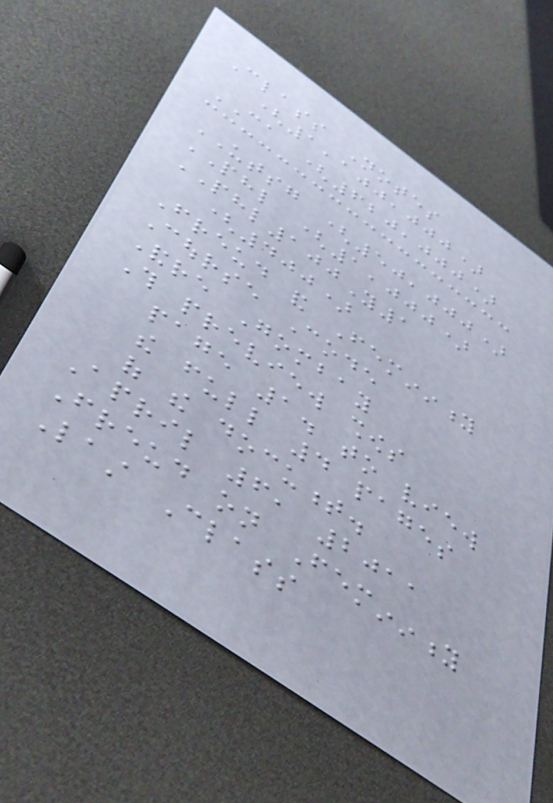Class Notes
(1,100,000)
CA (620,000)
UTSG (50,000)
PHL (1,000)
PHL100Y1
(400)
Freud and Femininity
Course Code
Andre Gombay
This preview shows
page 1. to view
the full 4 pages
of the document.
April 6, 2011
Freud on Femininity
Last Class
